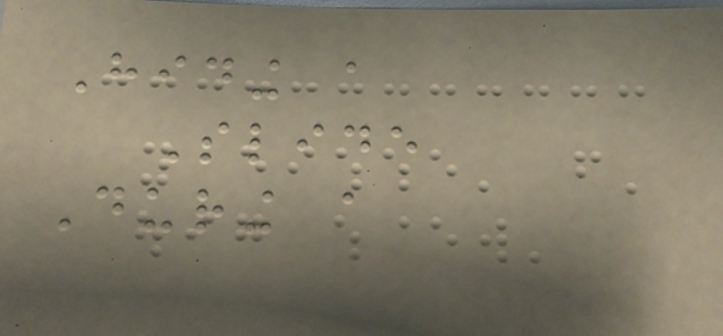Hiding a
Slide
During a
